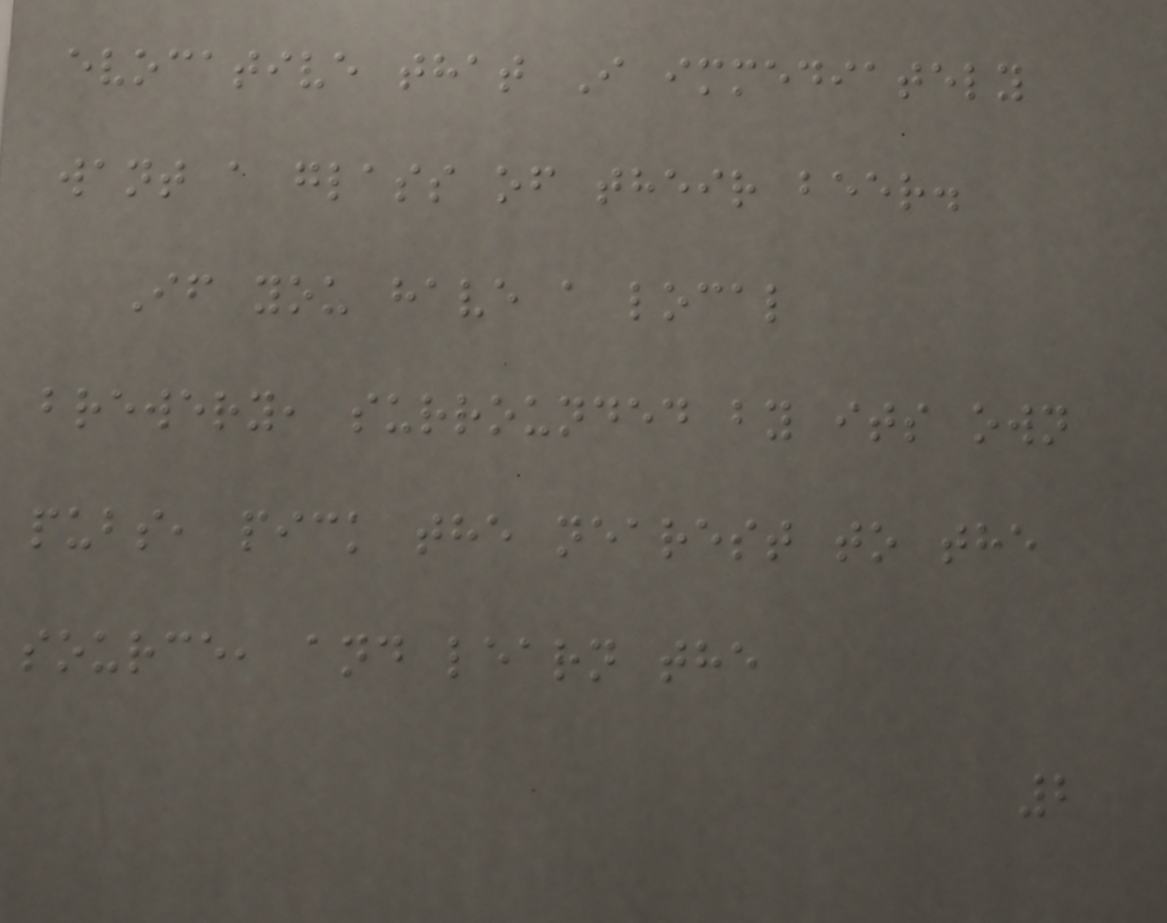evocative that I immediately
want a glass of their beer.
If you have a local
brewery, surrounded by its own
pubs, pick the nearest to the
source, and learn the
2
